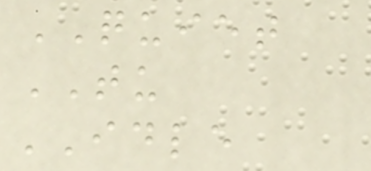QUIET
TU
IDLE
